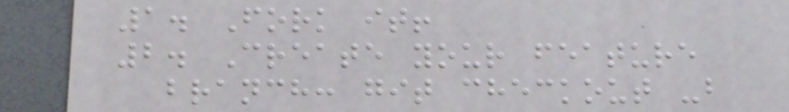1. Fork it!
2. Create your feature
branch: git checkout -b
